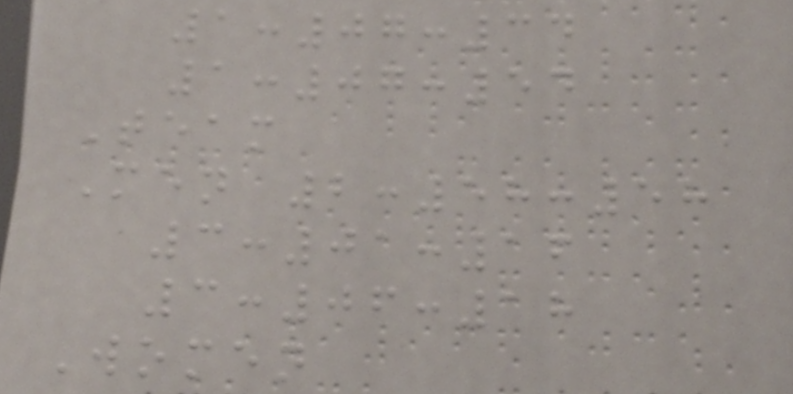1:07:34
1:07:54
Team
Men 2:58:58
3:01:16
3:06:18
Women
